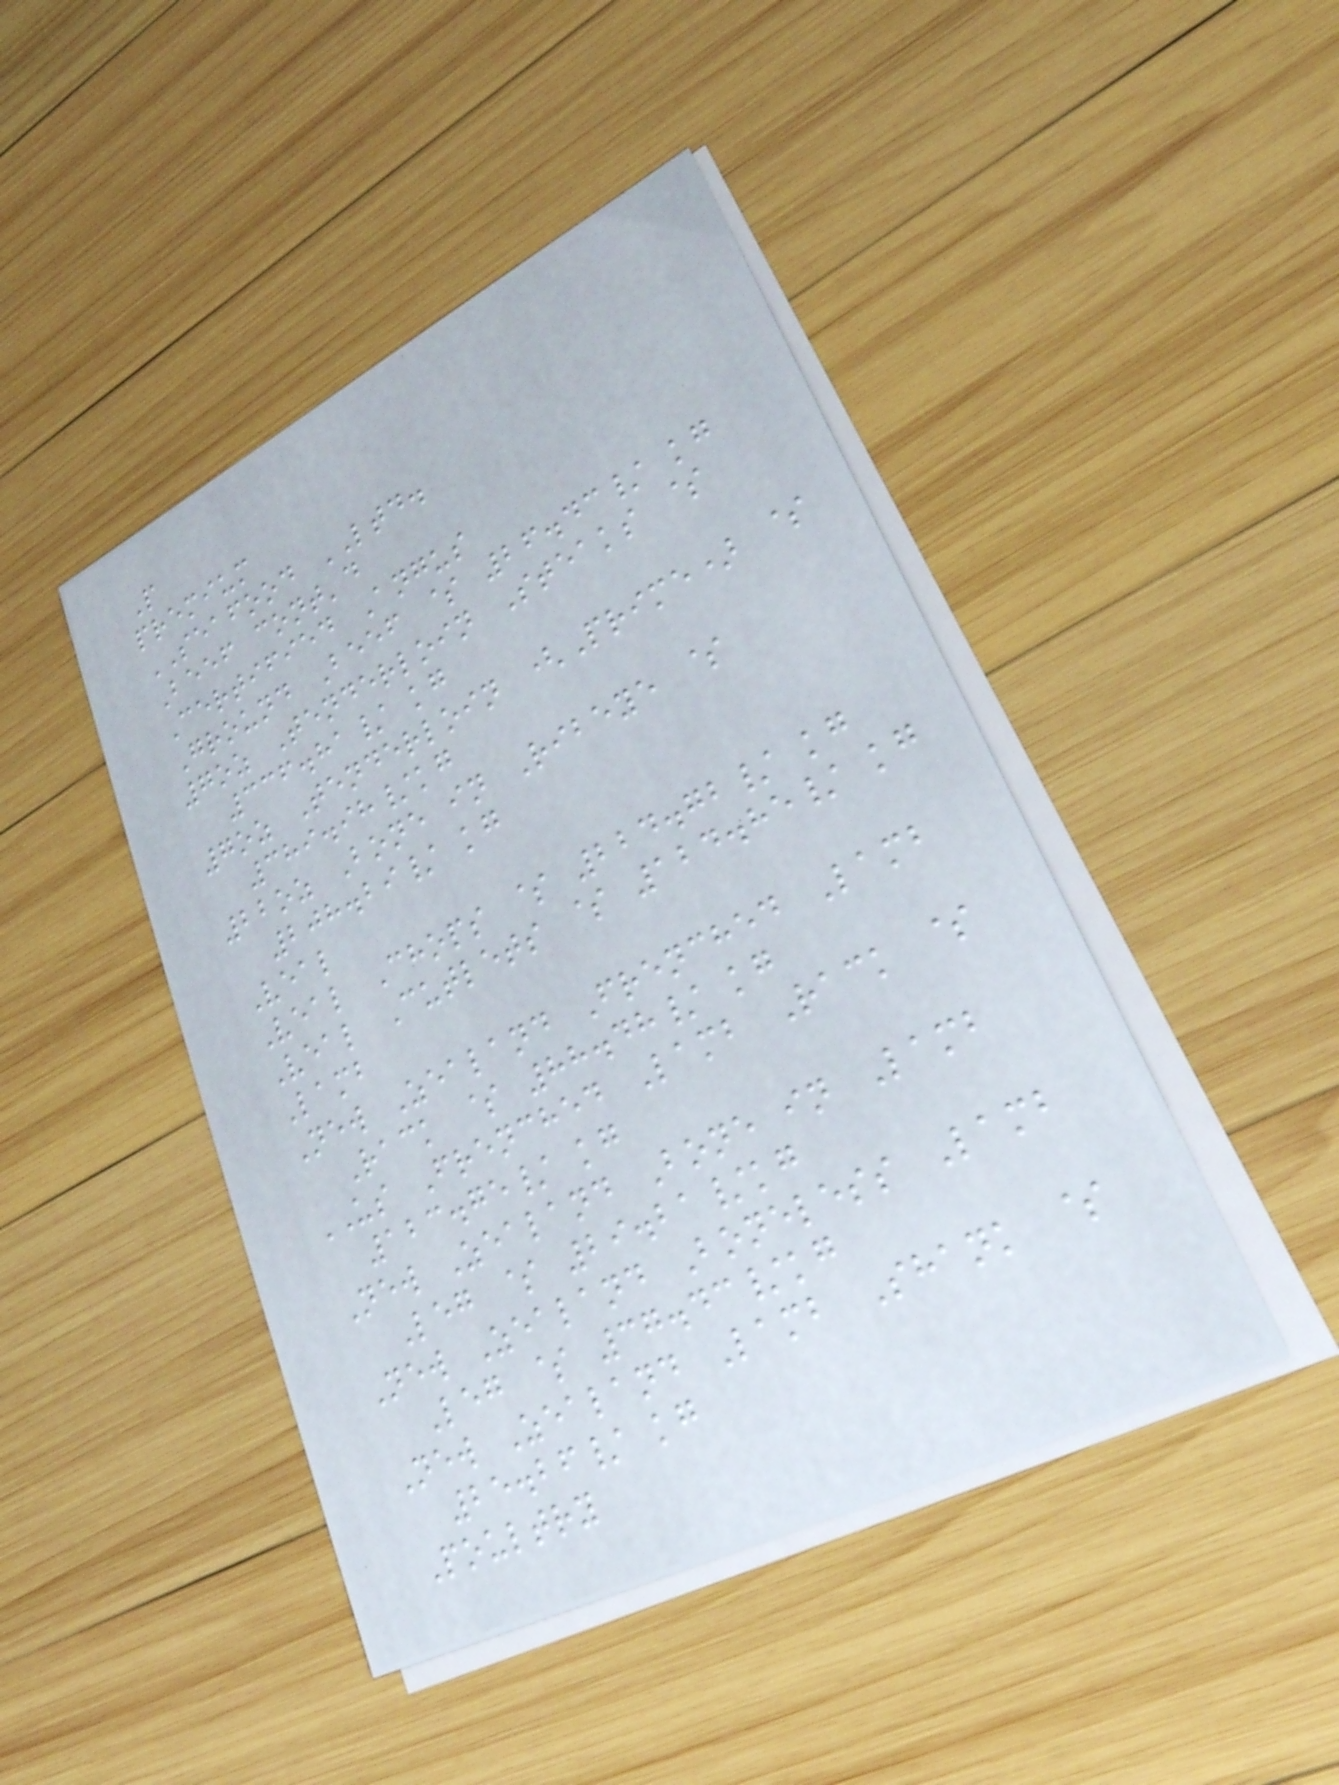P
premium
SEAFOOD LTD.
Beef cont'd
Certified Angus
Ground Beef $ 26.43/ kg
7oz Tenderloin Steaks $
336.81/ kg
7oz Tenderloin (Prime) $
389.98/kg
22oz Bone in Ribeye $
208.29/ kg
Veal
Veal Chops $ 224.72/ kg
Veal Cutlets $ 124.85/ kg
Lamb
New Zealand Frenched Lamb
Rack $ 88.48/ kg
US Frenched Lamb Rack $
123.75/ kg
New Zealand Bone in Lamb
Leg $ 29.21/kg
New Zealand Boneless Lamb
Leg $ 37.43/kg
New Zealand Lamb Shank $
25.26/ kg
Poultry
